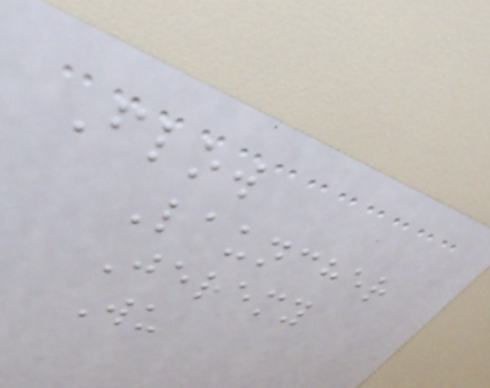Flow
Launcher
Jeremy
Wu
